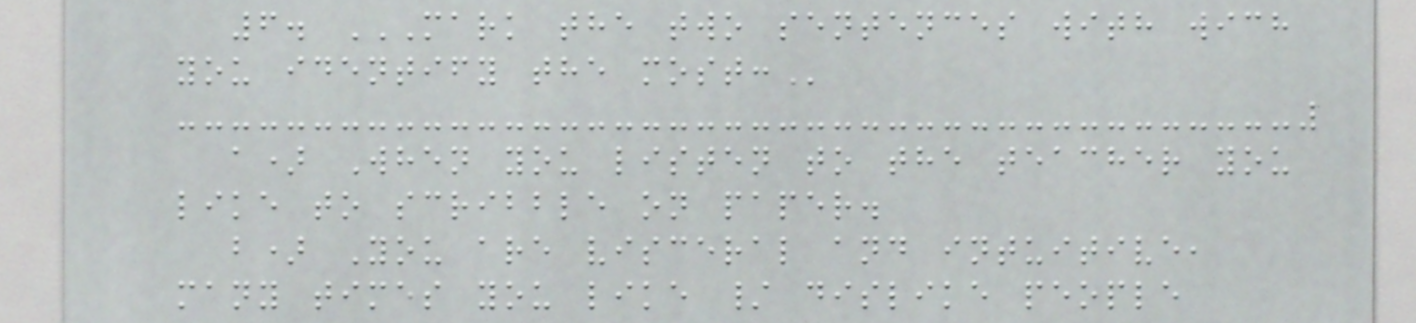6. MARK THE TWO SENTENCES WITH WICH
YOU IDENTIFY THE MOST:
a) When you listen to the teacher you
like to scribble on paper.
b) You are visceral and intuitive,
many times you like / dislike people
